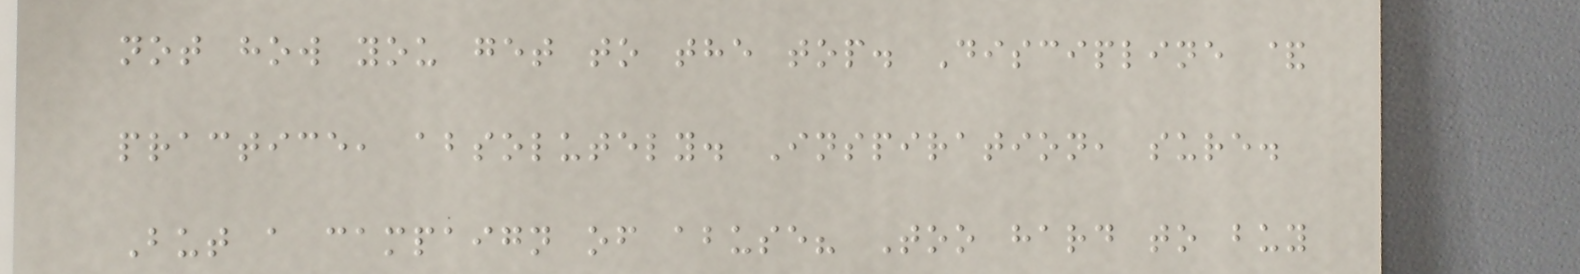not how you get to the top. Discipline &
practice, absolutely. Inspiration, sure.
But a campaign of abuse? Too hard to buy
